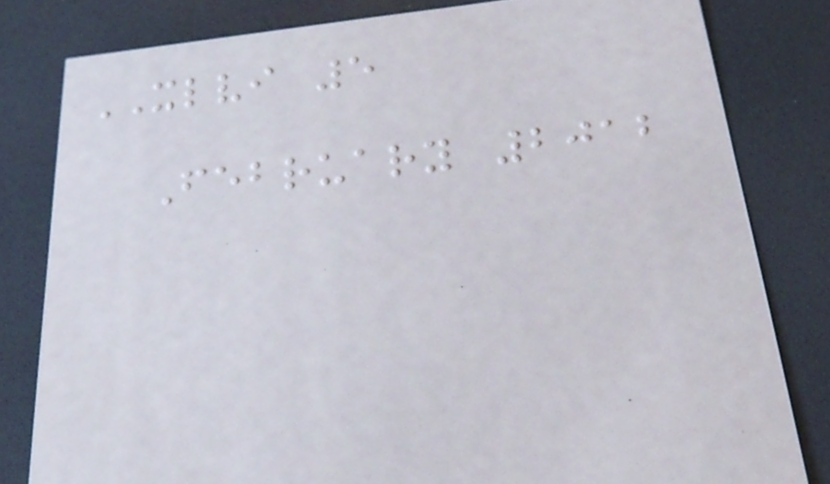XLVI 5
February 2012
